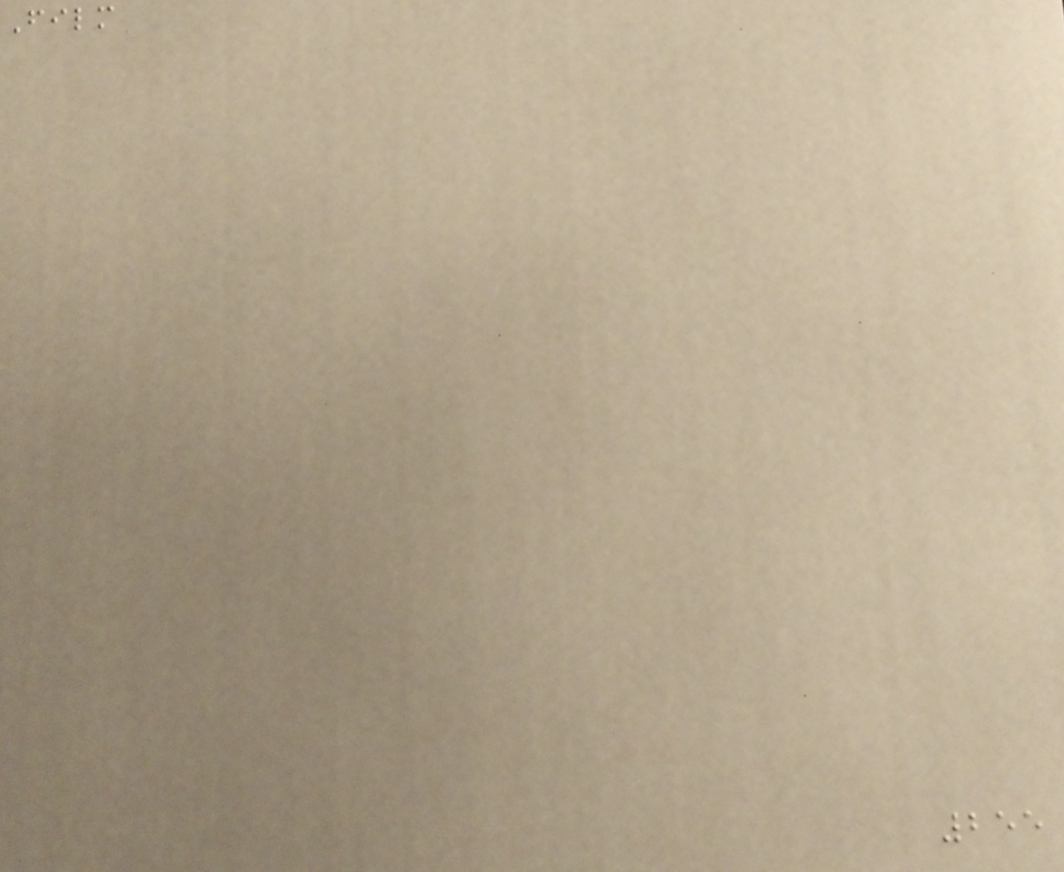Film
255
